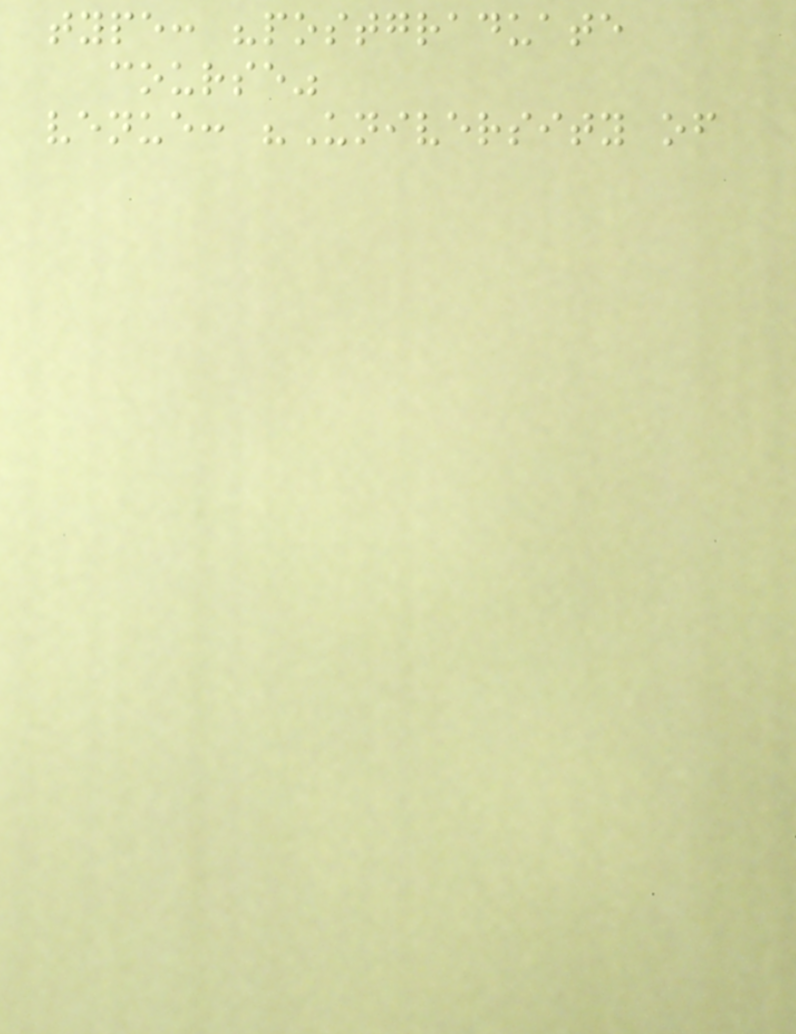type: "postgraduate
course"
venue: "University of
